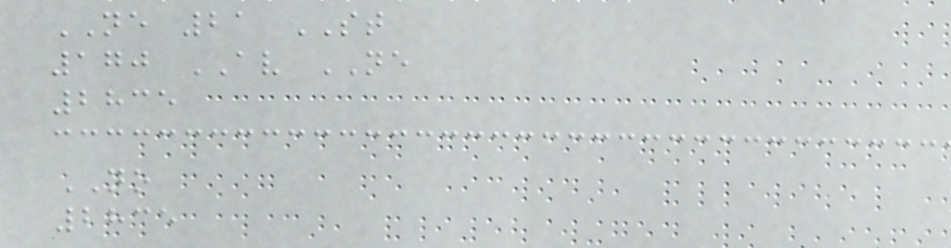NE 21 ST
170 AV NE
2835
NO
2835
